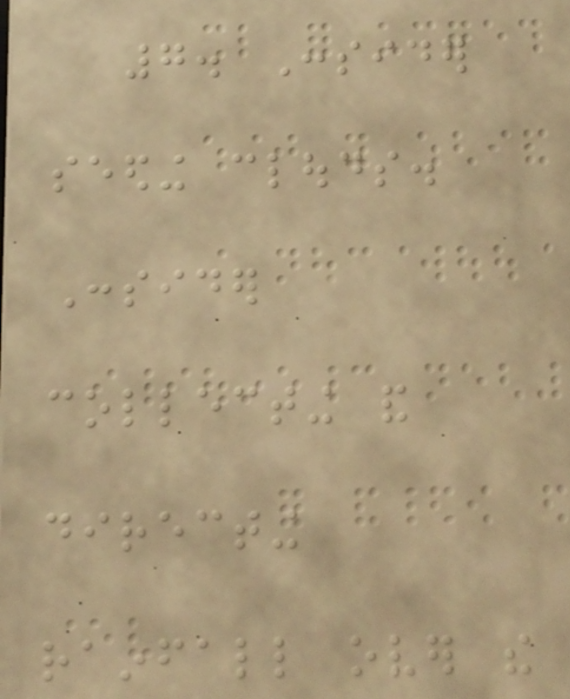7. Consider
seeding clouds.
Consider
collecting and
directing
rainfall over the
